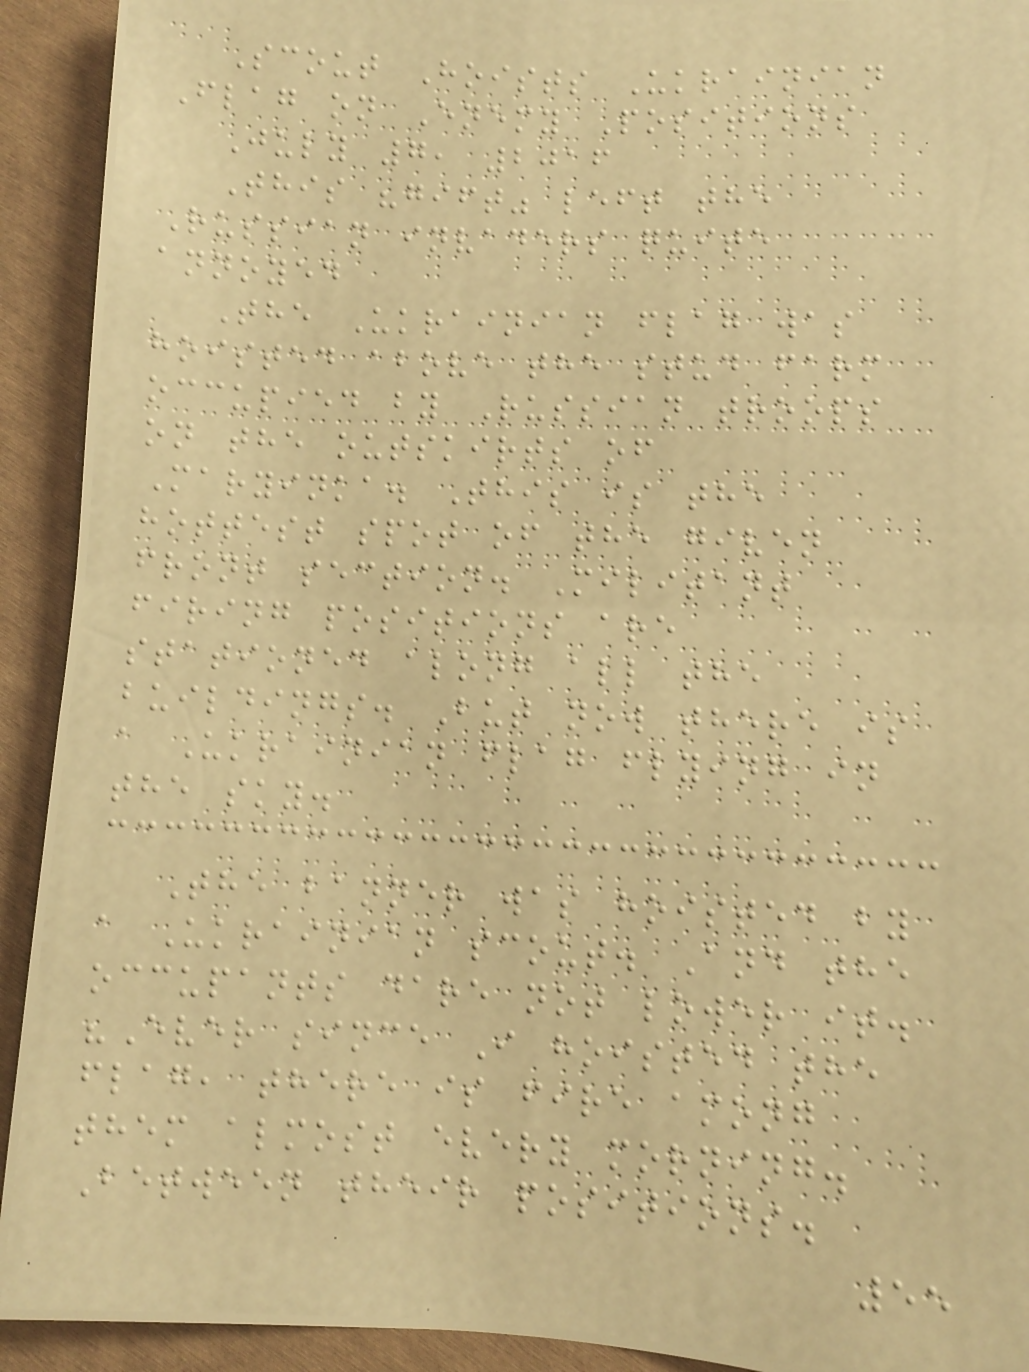Scout Hoists Ukrainian
Flag on Enemy Positions
July 7, 2016
This "gift" left the
Russian invaders quite
annoyed
The Ukrainian flag was
hoisted above the stud farm
occupied by Russian troops
on the outskirts of
Maryinka. This is the
hottest spot of the given
front section. Militant
firing positions are
stationed along all the
buildings. But now there is
a Ukrainian flag flying in
the sky.
The banner was hoisted by
a Ukrainian scout. And the
occupants dare not lower it.
"Ever since I hoisted the
flag, there is fire among
them almost every morning.
Between their positions.
55
